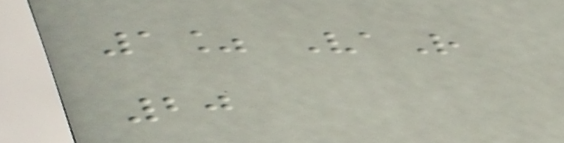1% VaR
20
